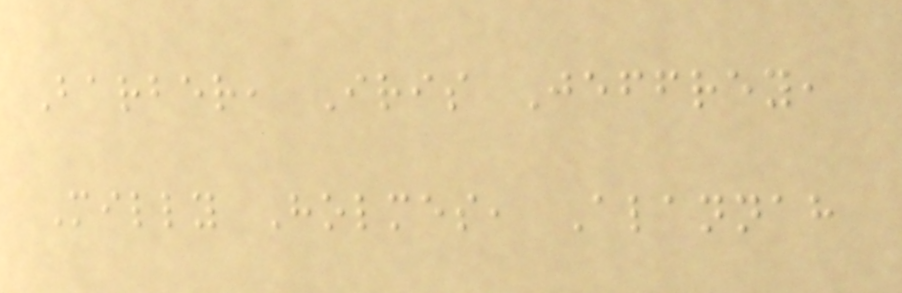Barber, Iris Jeffrey,
Milly Holmes, Alannah
